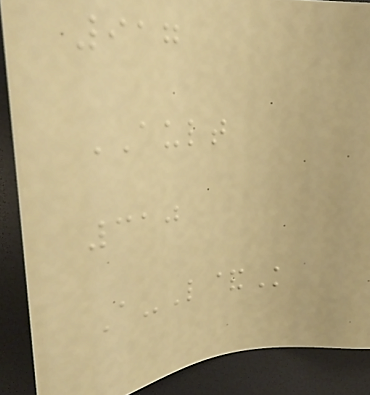917
AULT
310
A-L&K
